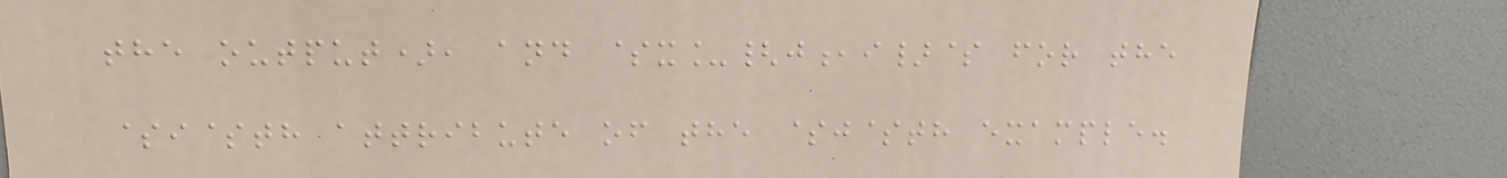the output), and $x_{j,i}$ for the
$i$th attribute of the $j$th example.
